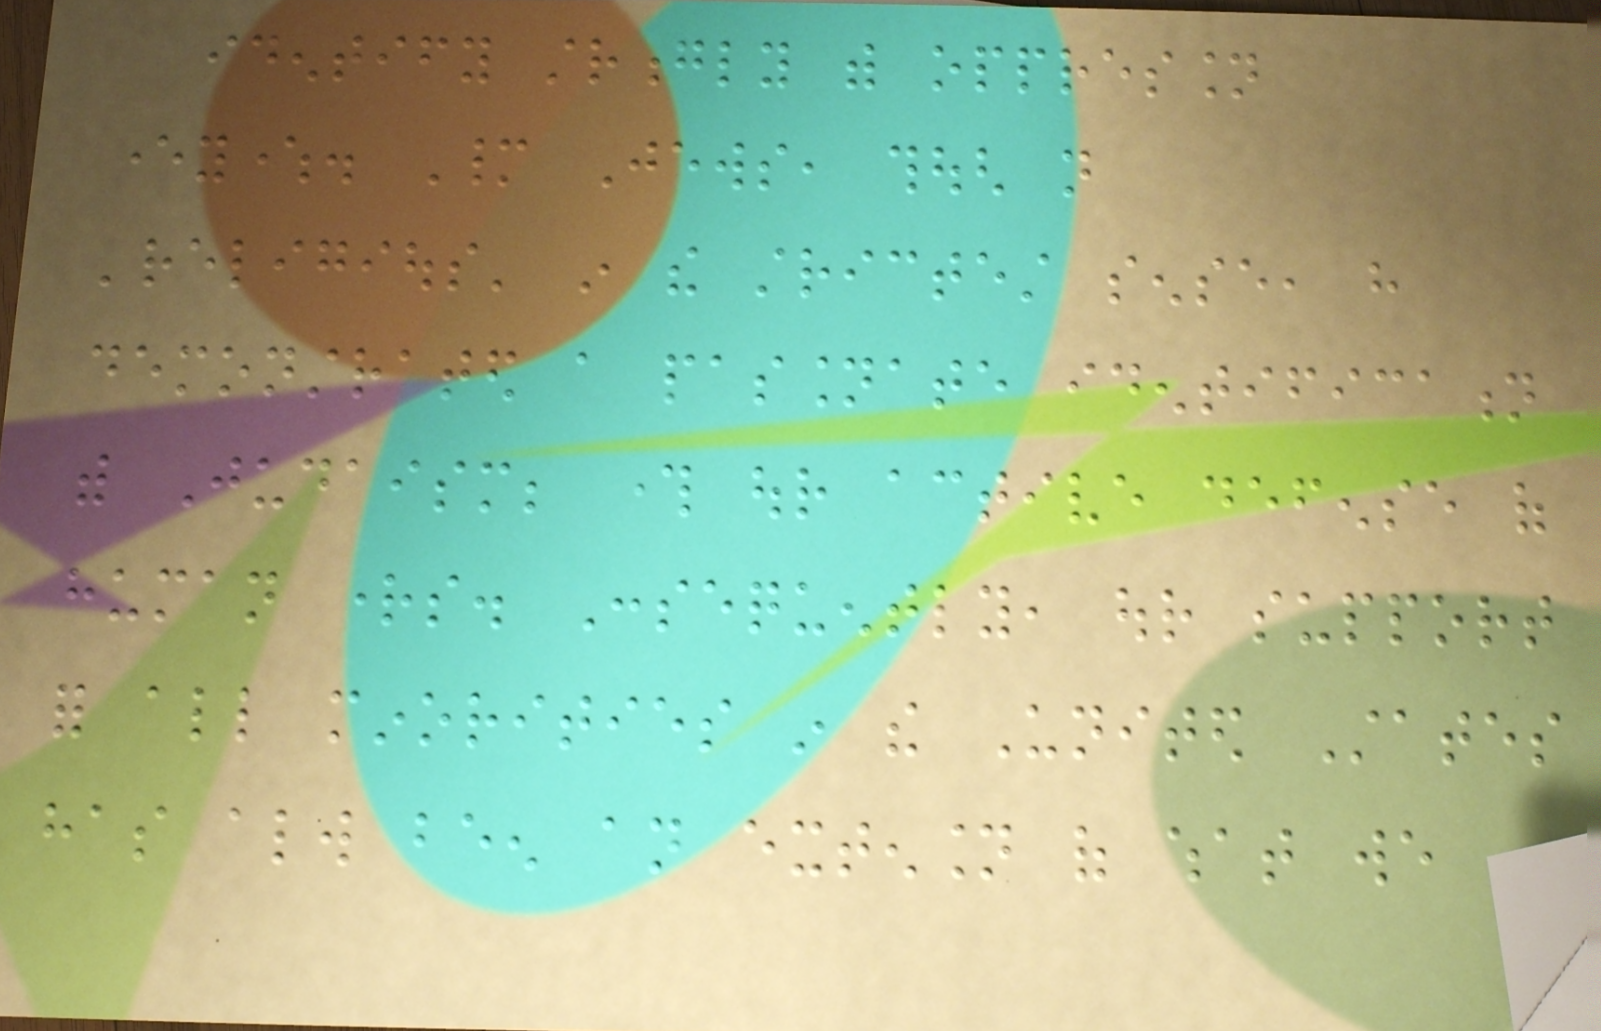identify strongly with oppression
everywhere. Many Jews, though not
'religious' in the strictest sense, have
demonstrated a passionate identification
with Judaism; through our active defense of
human rights. Consequently, our support
for all minorities in the United States
has always been an extension of what we
